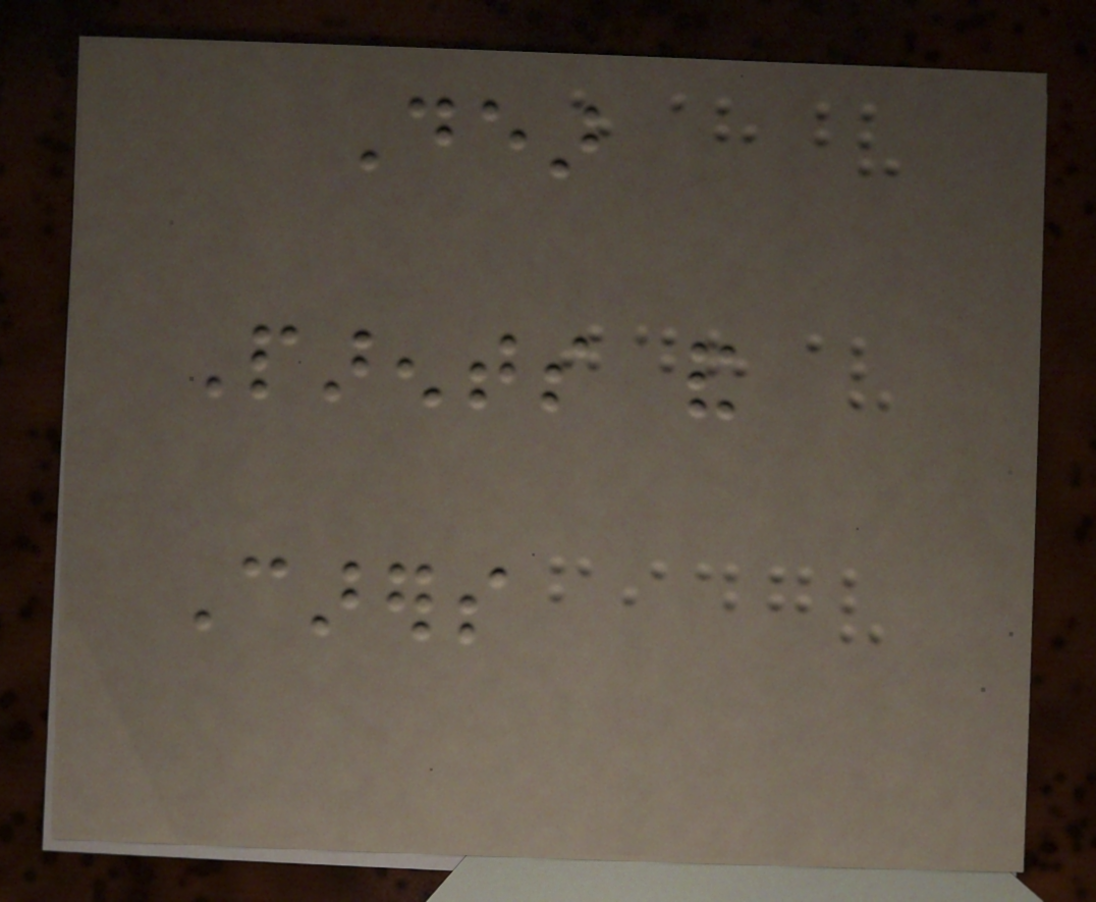Dear
Parents and
Carers
